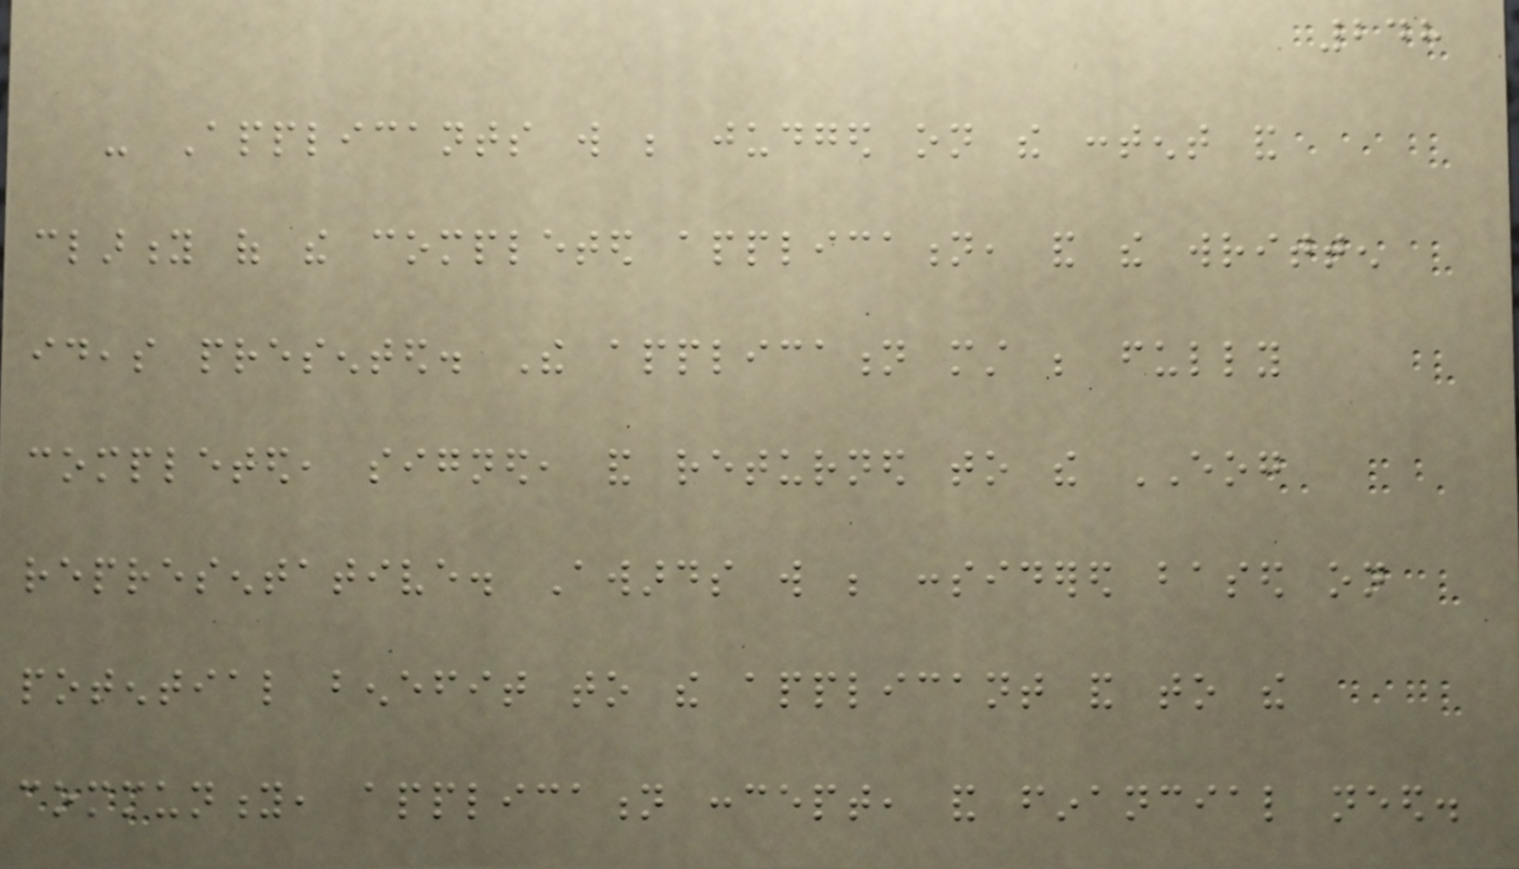248
- Applicants will be judged on the content and
clarity of the completed application, and the written
ideas presented. The application must be fully
completed, signed, and returned to the EOG
representative. Awards will be considered based on
potential benefit to the applicant and to the
community, application concept, and financial need.
